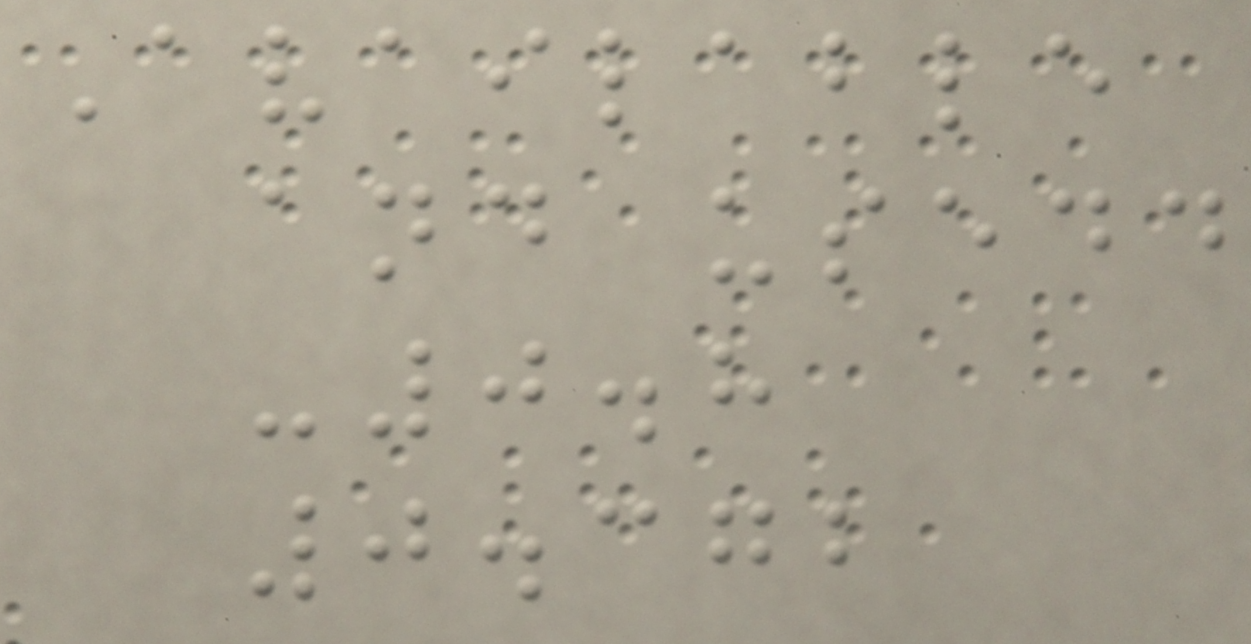Available
and usedd
-0.8
0.372
